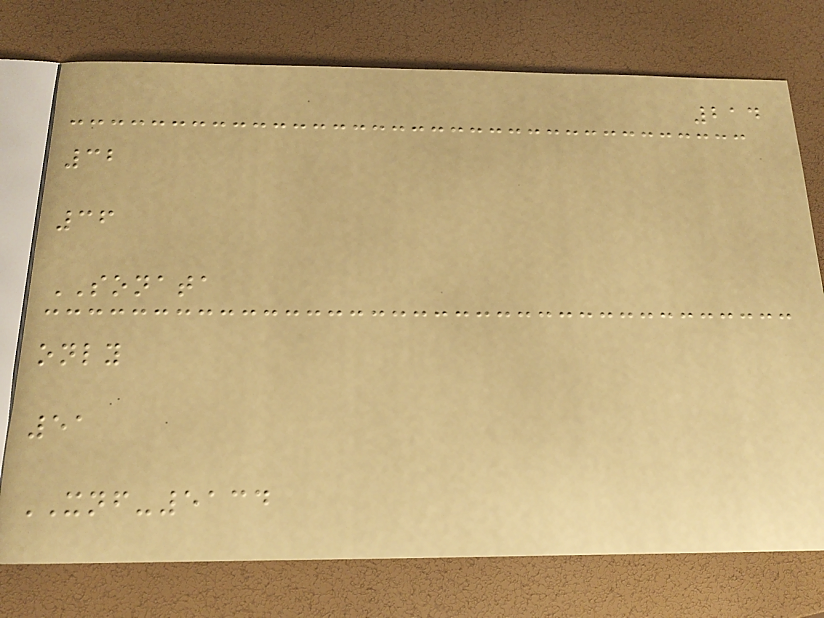214
32
36
SONATA
only
51
XNF-5134
